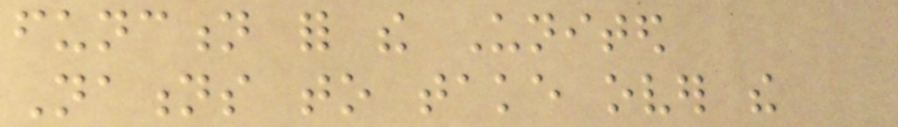function for the United
Nations to take over the
